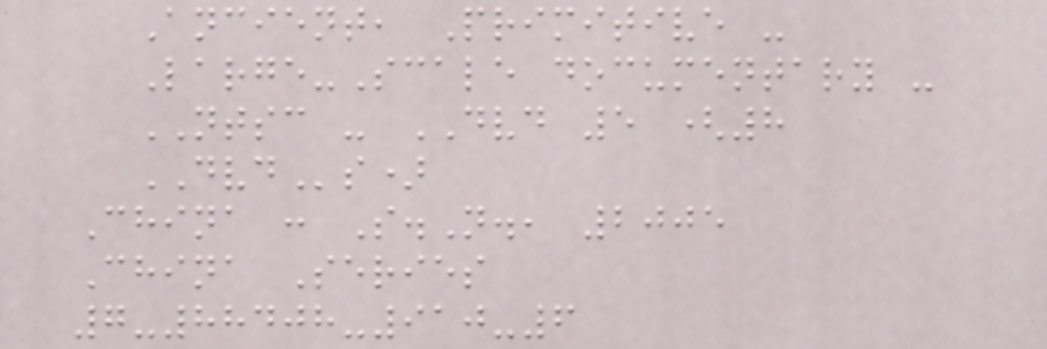Ancient, Primitive -
Large-Scale documentary -
NTSC - DVD 5 (8
DVDs)
China : S.N., 2005
China Series
7-88408-910-6
